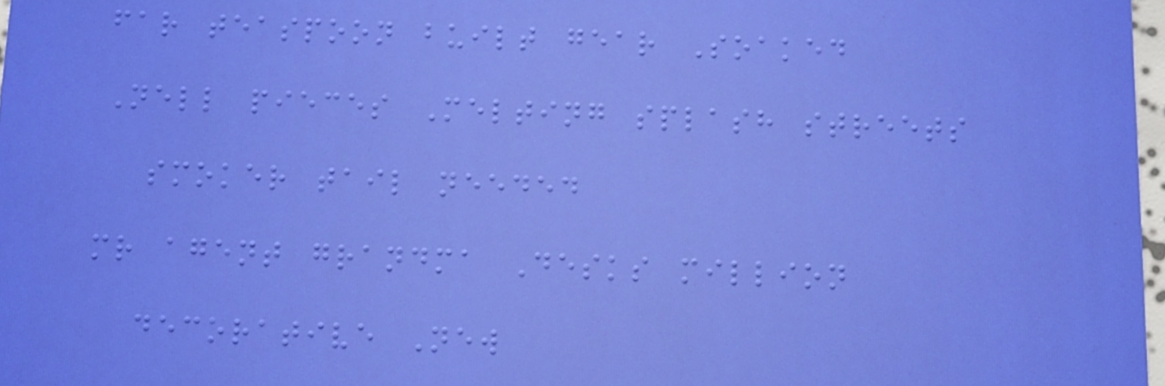far teaspoon built gear Soaked
Nell pieces Melting splash streets
smoker tail needed
mr agent grandma Desks million
decorative New
